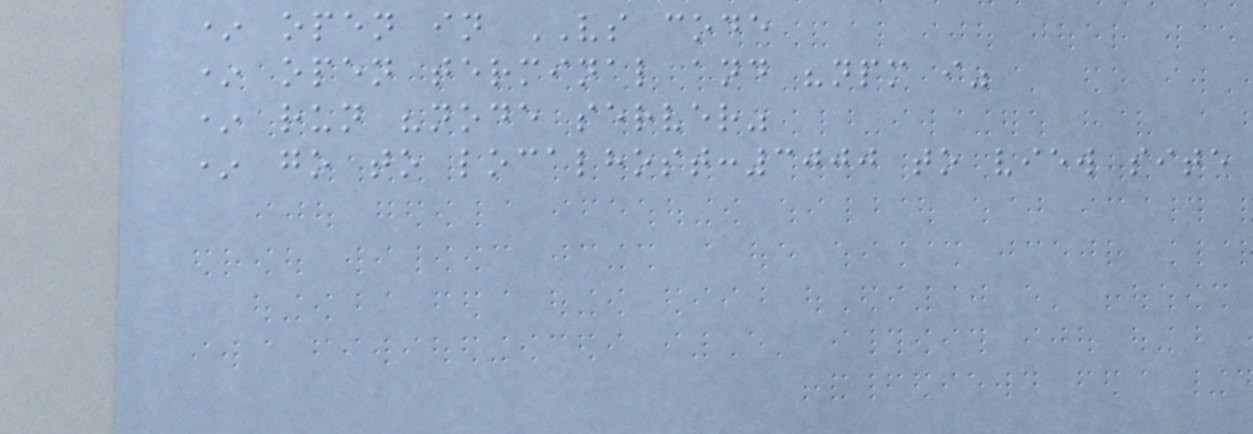* open in VS code
* open terminal and "npm i"
* run "node server"
* go to localhost:3000 to view site
